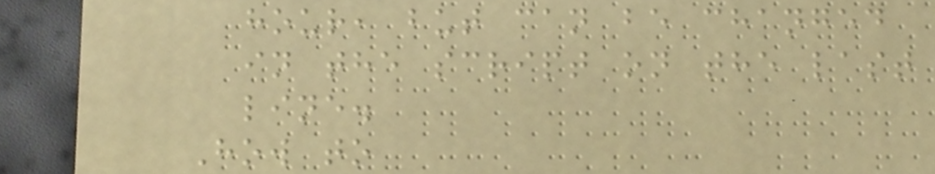hour, but can be changed
in the script on the last
line.
How to
